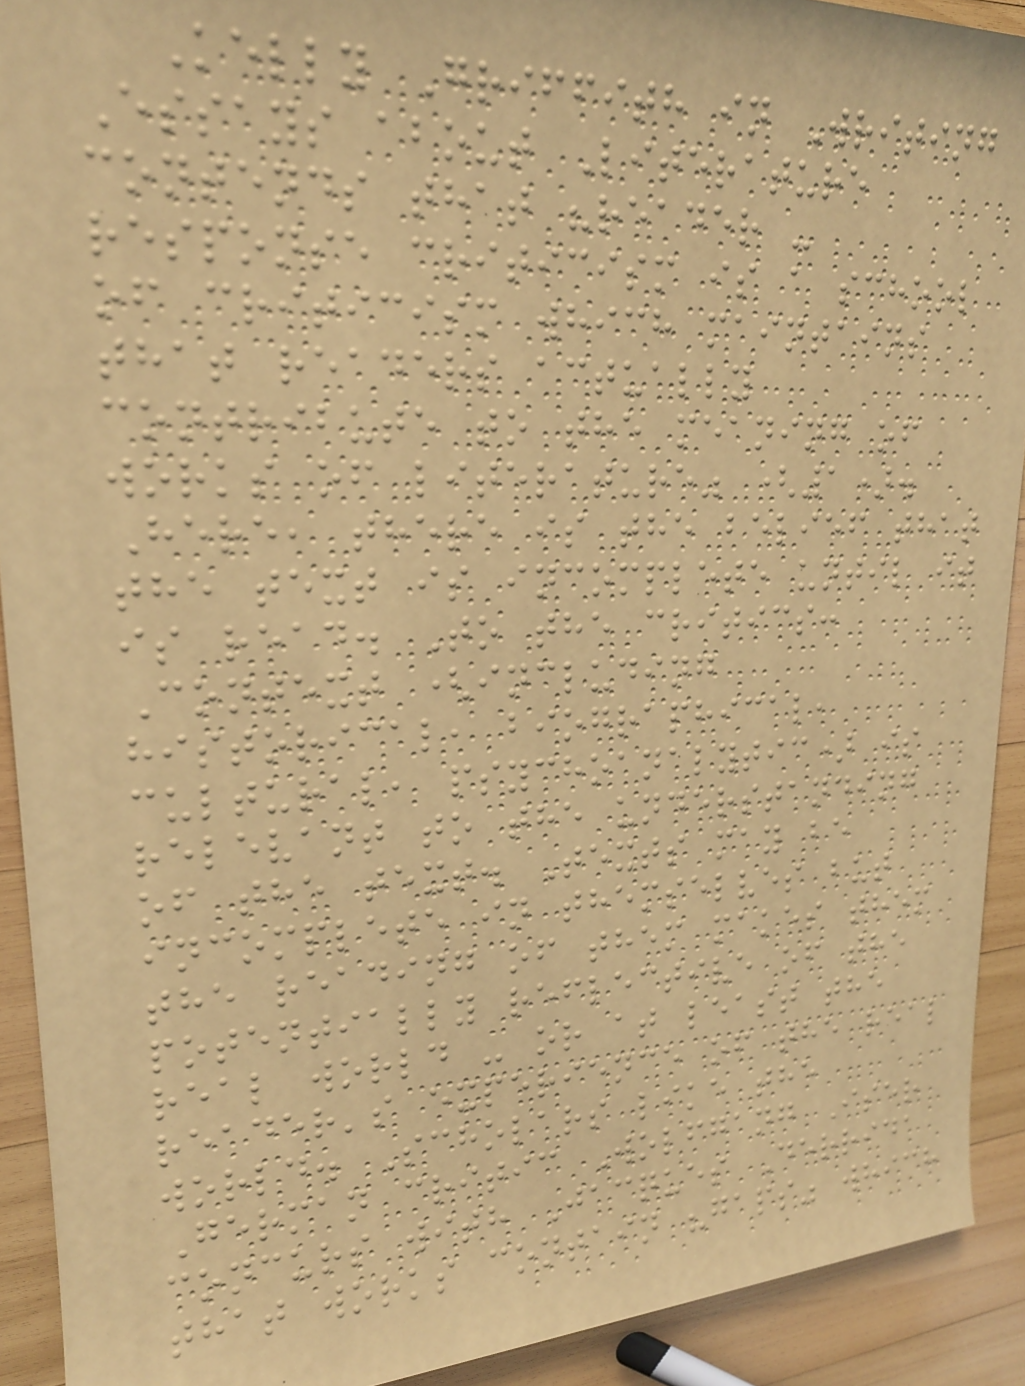Kelly Griffith in Writing
Essays about Literature
contends that "reader -
response criticism is a school
of criticism which maintains
that readers actually
contribute to the meaning of
works of literature" (1).
Here, there is the belief that
the text is incomplete until it
is read. To the critics:
Context (including
historical, biographical,
cultural, psychoanalytic) is
relevant to the understanding
of the text. Texts may be
incomplete in themselves but
the reading of them makes them
potentially reflective of the
real world - or at least the
reader's experience of the real
world. Scholars like the
German critic Wolfgang Iser
concurs with Jacques Derrida
that works contain "gaps" which
